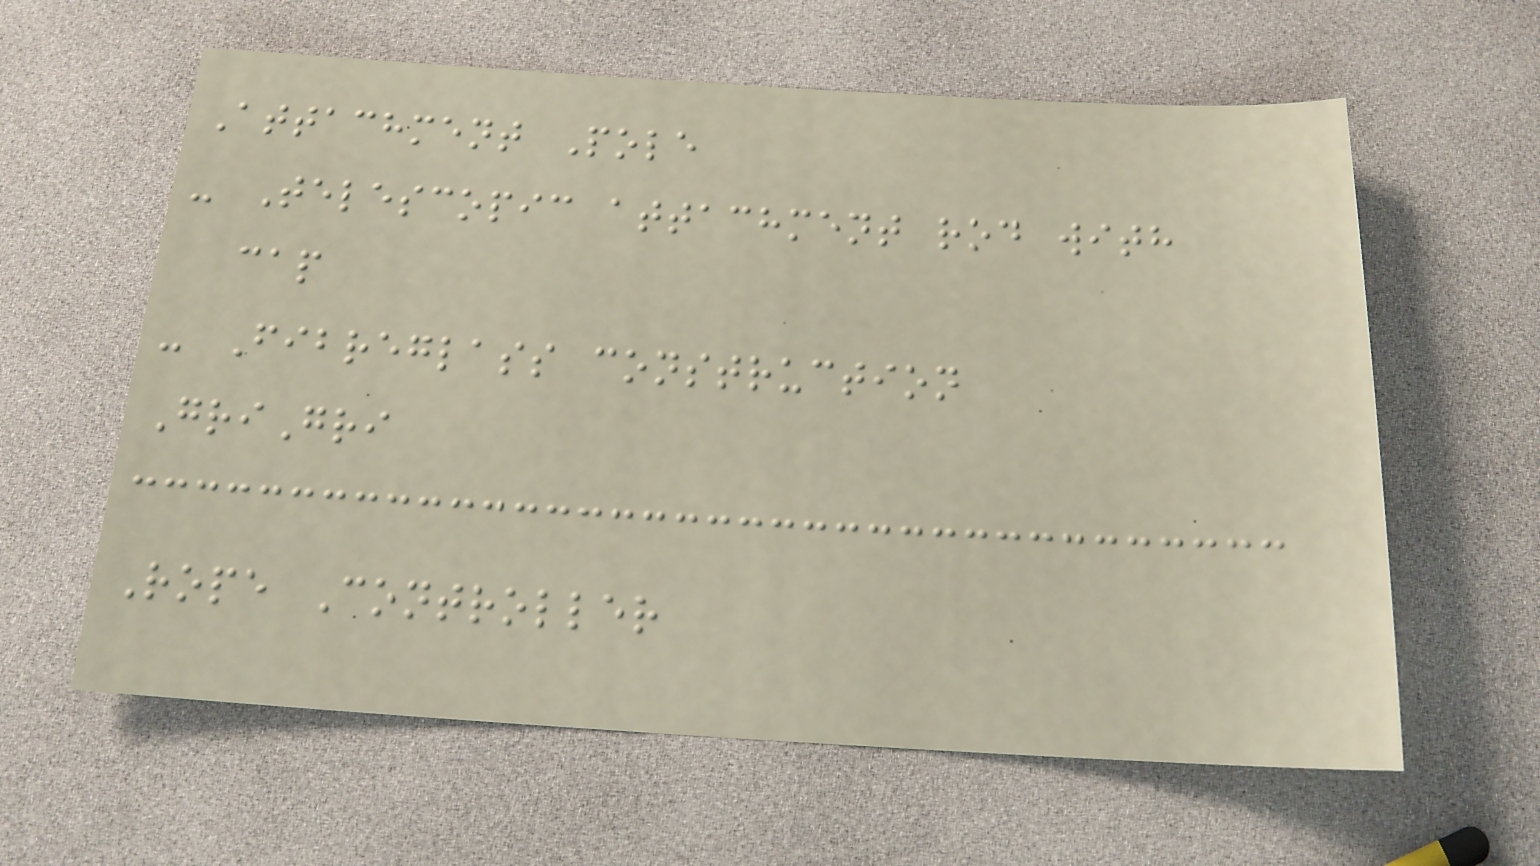Attachment Pole
- Telescopic attachment rod with
cap
- Fibreglass construction
GriGri
Rope Controller
